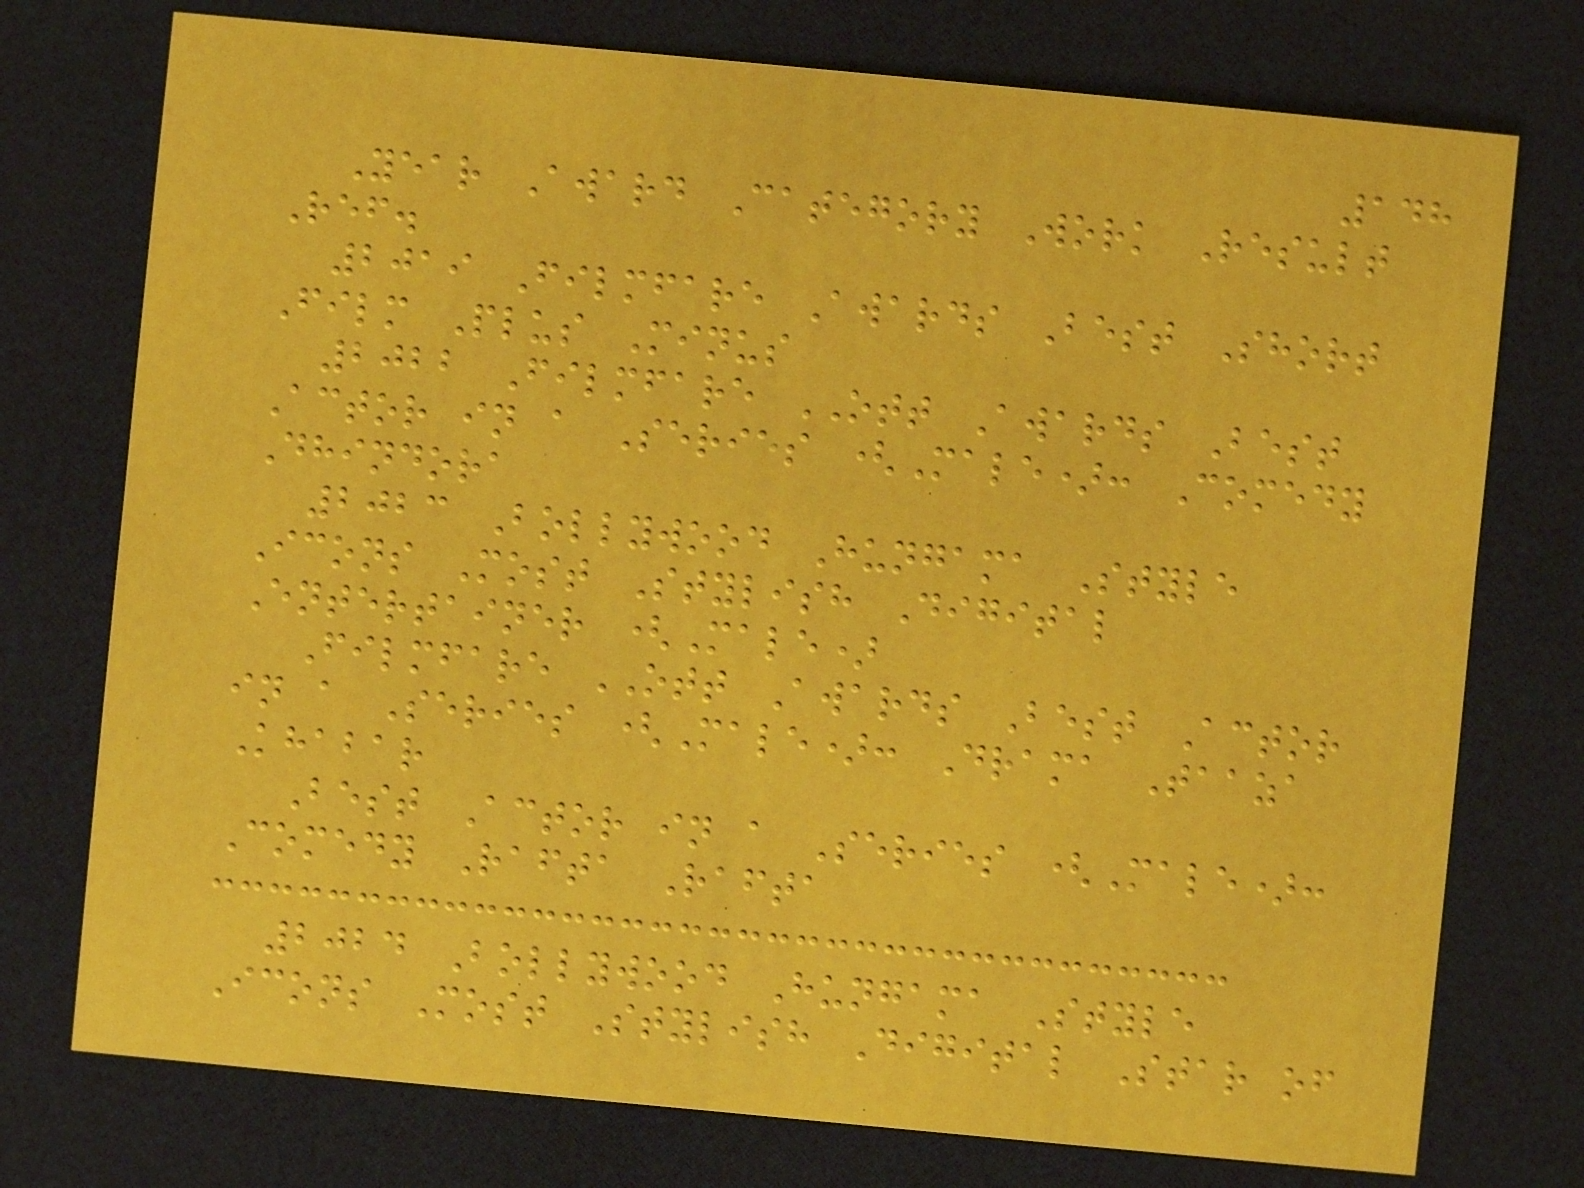148
Year Award Category Work Result
Ref.
2019 Filmfare Awards Best Short
Film Plus Minus
2022 Filmfare OTT Awards Best
Actor in a Series (Male): Comedy
Dhindora
2023 Bollywood Hungama Style
Icons Most Stylish Digital
Entertainer (Male)
Filmfare OTT Awards Best Actor
in a Series (Male): Drama Taaza
Khabar
Best Actor in a Series (Male):
Comedy Rafta Rafta
2024 Bollywood Hungama Style
Icons Most Stylish Digital Star of
